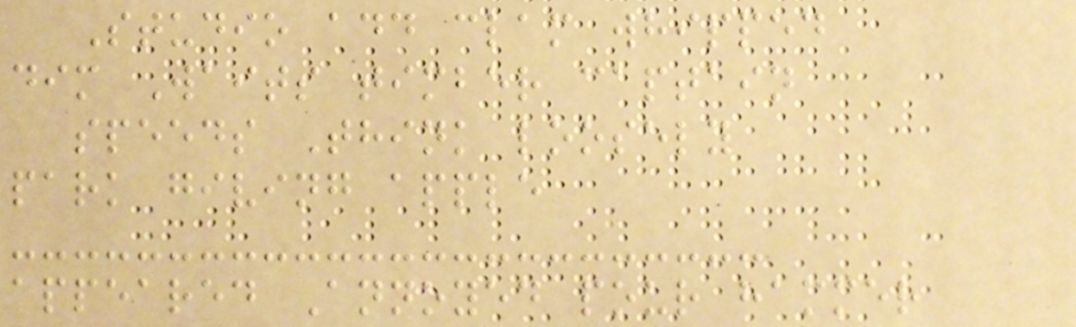Studio add clam whipped
dim Waits timber captain
speeds Think loosely
park giving apple
appeared Annoyed pour hammer
